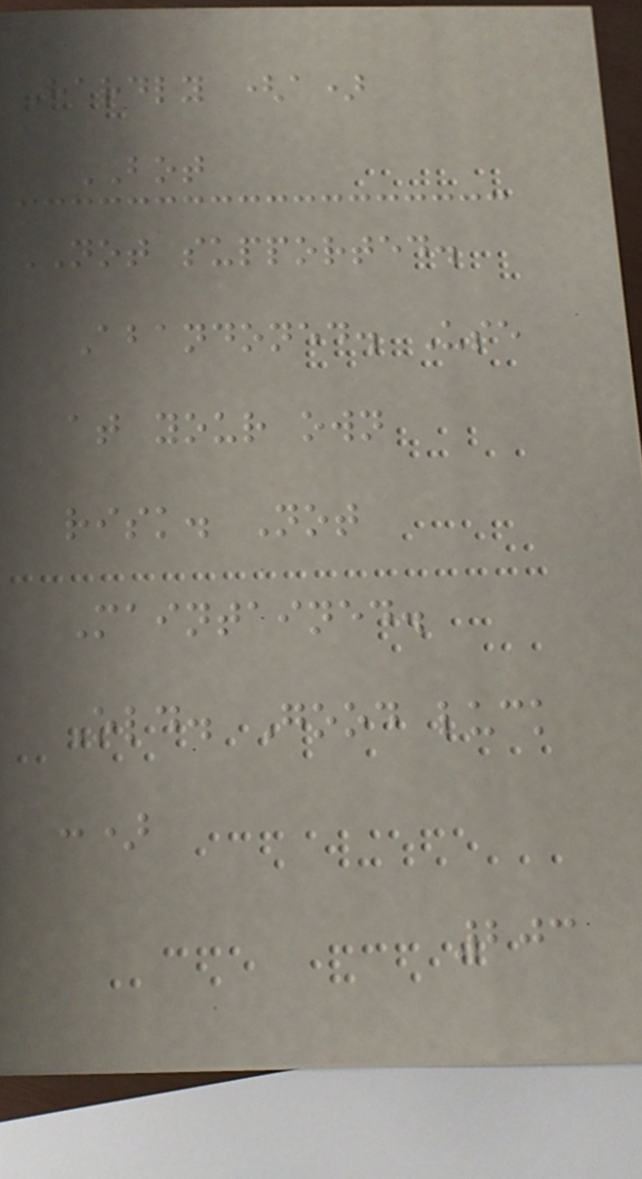Hardly (a)
BOT
NOT supported.
Abandoned. Use
at your own
risk. Not
Maintained.
Old. Good luck
:)
203
